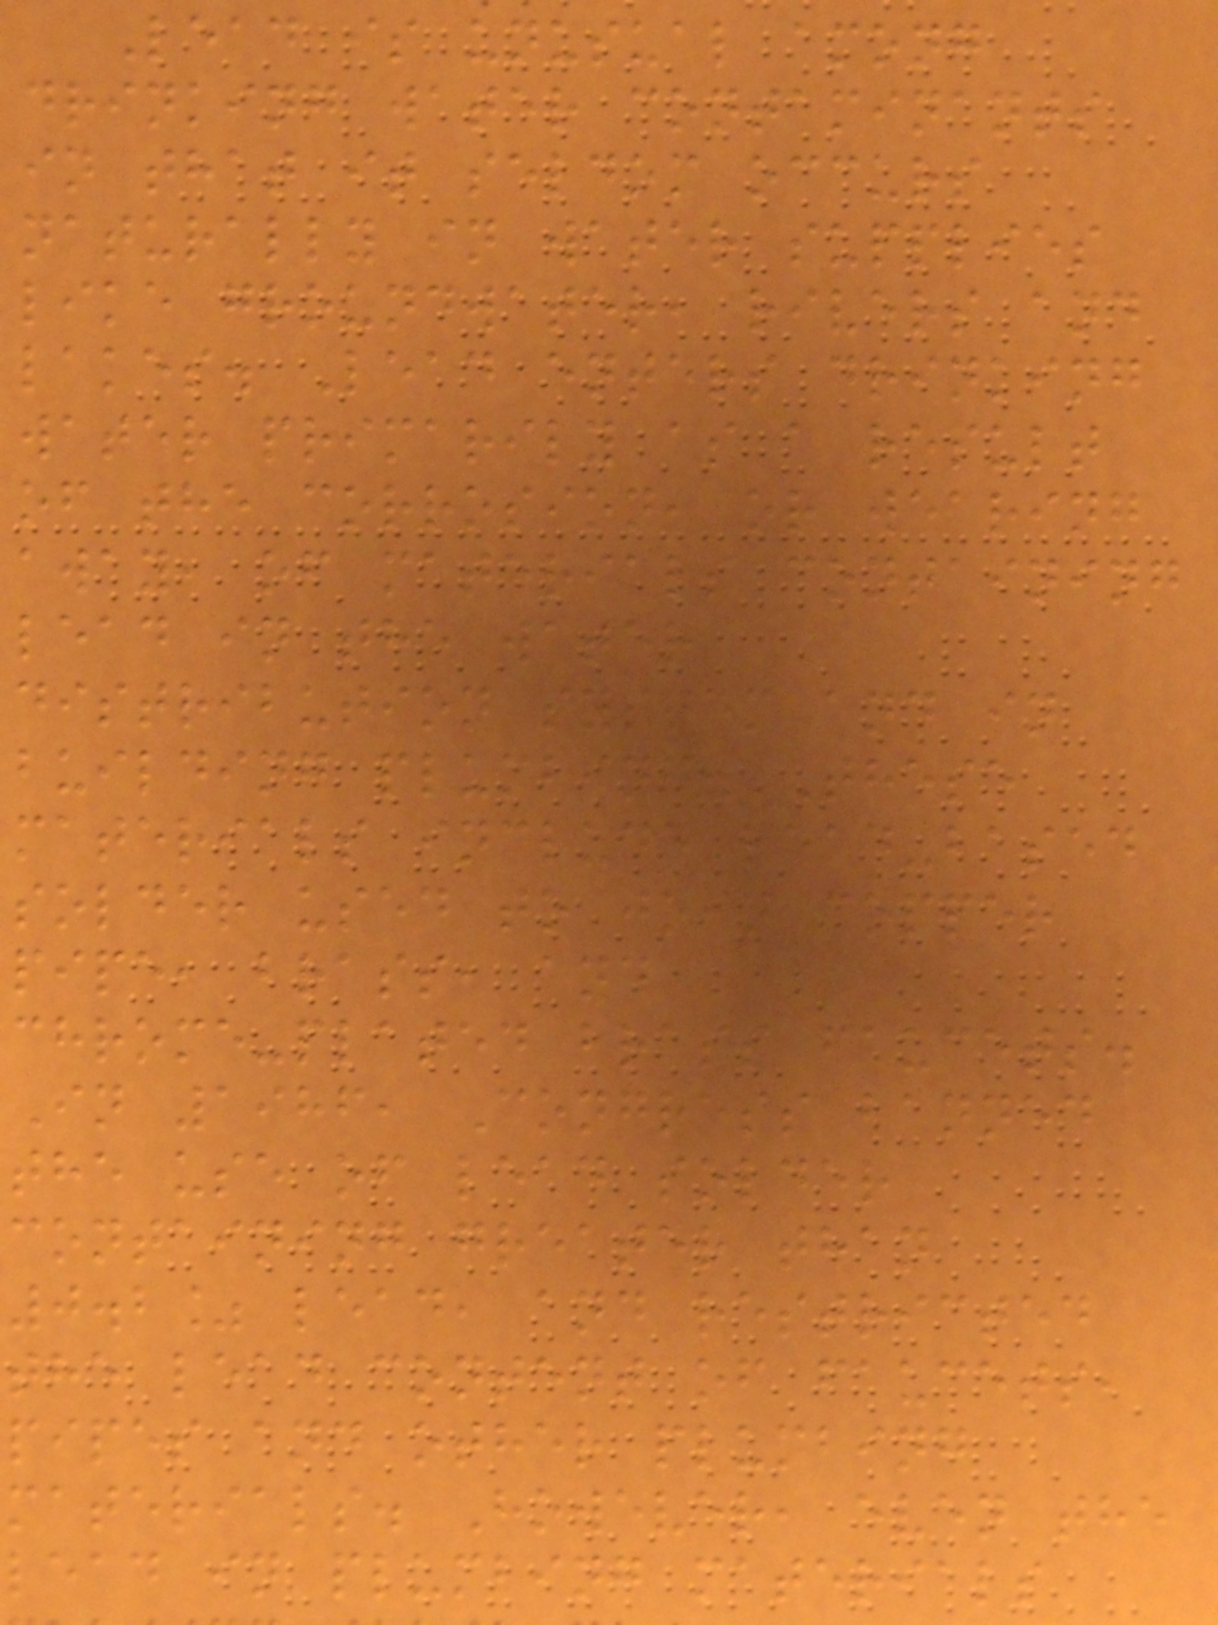Lead is unusual among
drinking water contaminants
in that it seldom occurs
naturally in water supplies
like groundwater, rivers and
lakes. Lead enters drinking
water primarily as a result
of the corrosion, or wearing
away, of materials containing
lead in the water
distribution system and in
building plumbing. These
materials include lead-based
solder used to join copper
pipe, brass, and
chrome-plated brass faucets.
In 1986, Congress banned
the use of lead solder
containing greater than
0.2% lead, and restricted
the lead content of faucets,
pipes and other plumbing
materials. However, even the
lead in plumbing materials
